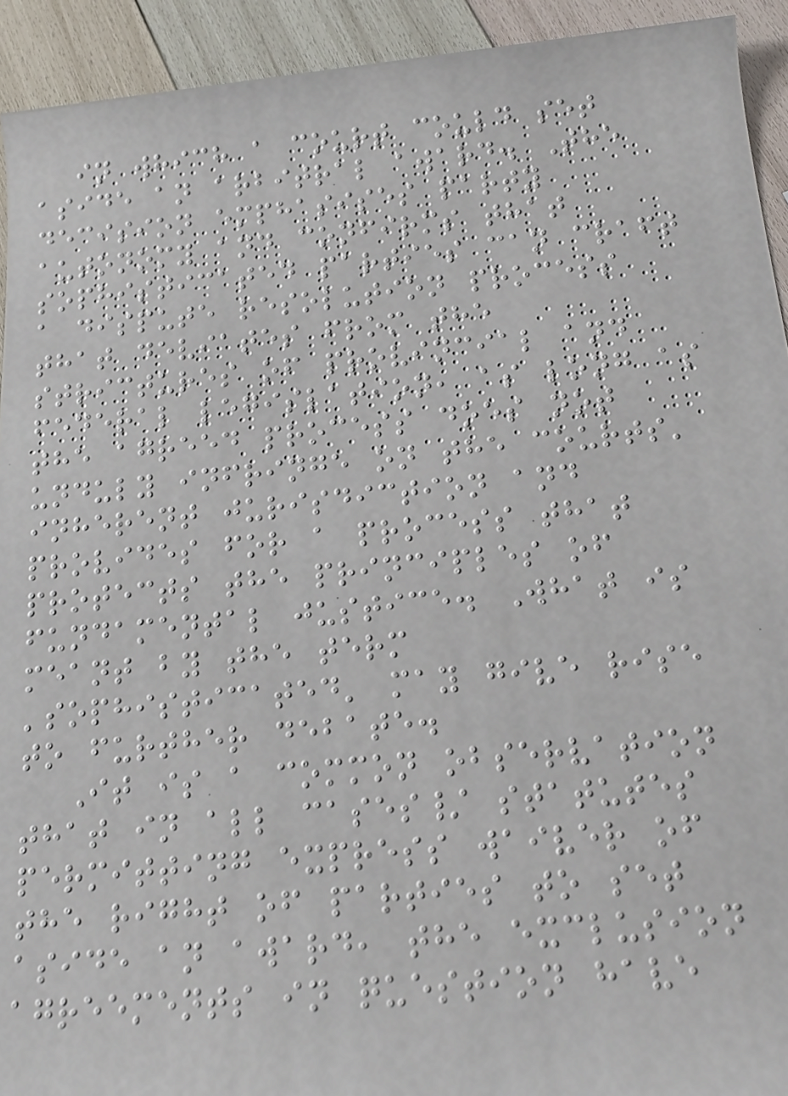in which a court could set
aside an arbitral award. The
decision emphasises party
autonomy and confirms that
sophisticated parties can craft
a dispute resolution process
that deviates from the
strictures of provincial and
federal legislation, as long as
the agreed process does not
unduly infringe on the courts'
inherent jurisdiction and
provides for a process that
protects the principles of
fundamental justice. What is
meant by the term
'sophisticated' may give rise
to further debate.
It is a common observation
that in all cases/ statutes
permitting express waiver of
the right of parties to set
aside an award, the exclusion
agreements in question have
